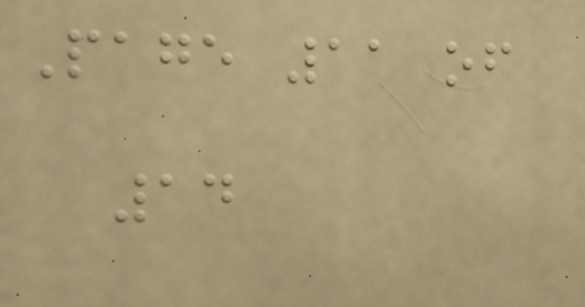Page 11 of
14
